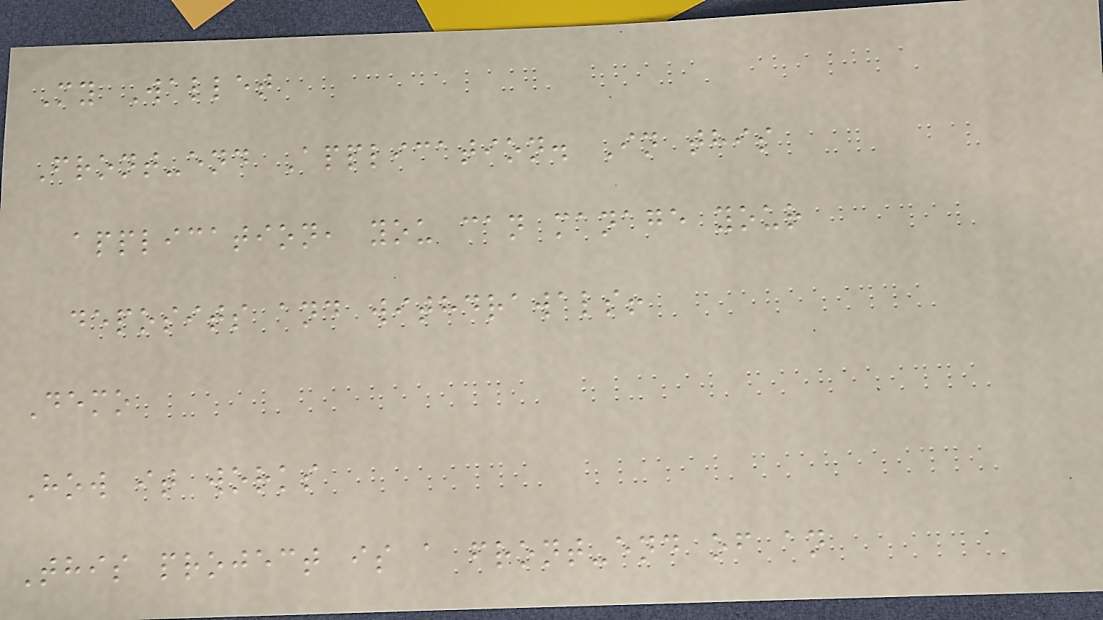My Wallet
Front-end Application. In this
application, you can manage your
deposits and withdrawals!
Demo
How it works
This project is a front-end of an
